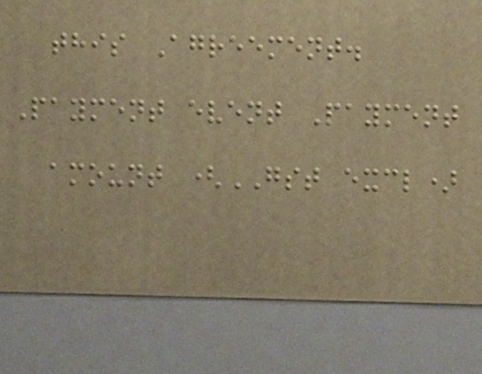this Agreement.
Payment event Payment
amount (GST excl)
